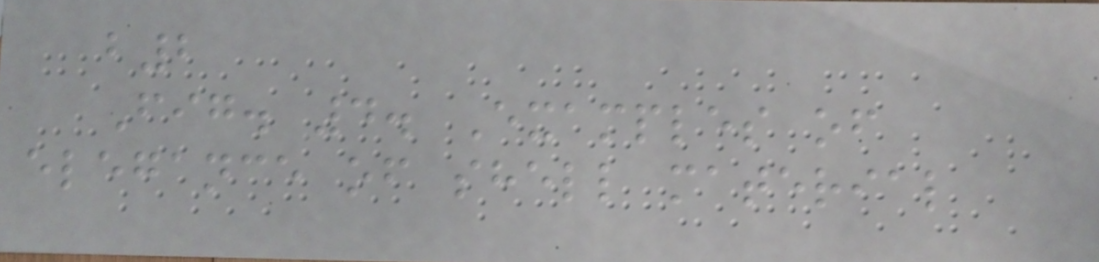b2
Fig. 4. Examples of
elegance of shell material
